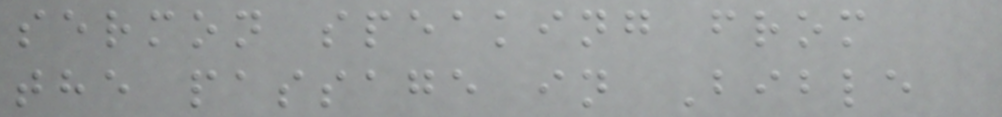sermon speaking from
the passage in Bible
